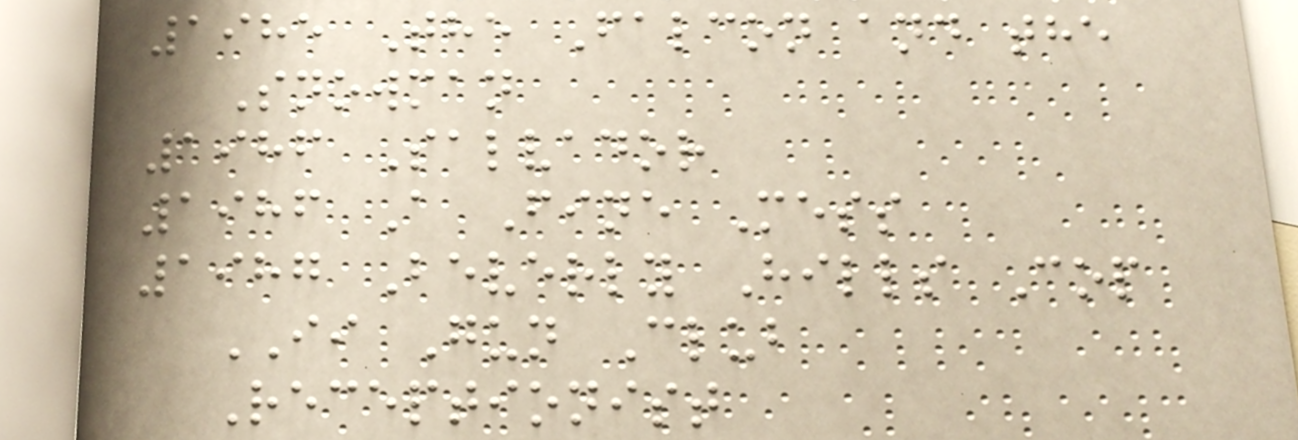1985 The Falcon and the
Snowman
1986 Salvador
1986 A Fine Mess
1987 Beverly Hills Cop
II Gun Club
Receptionist
